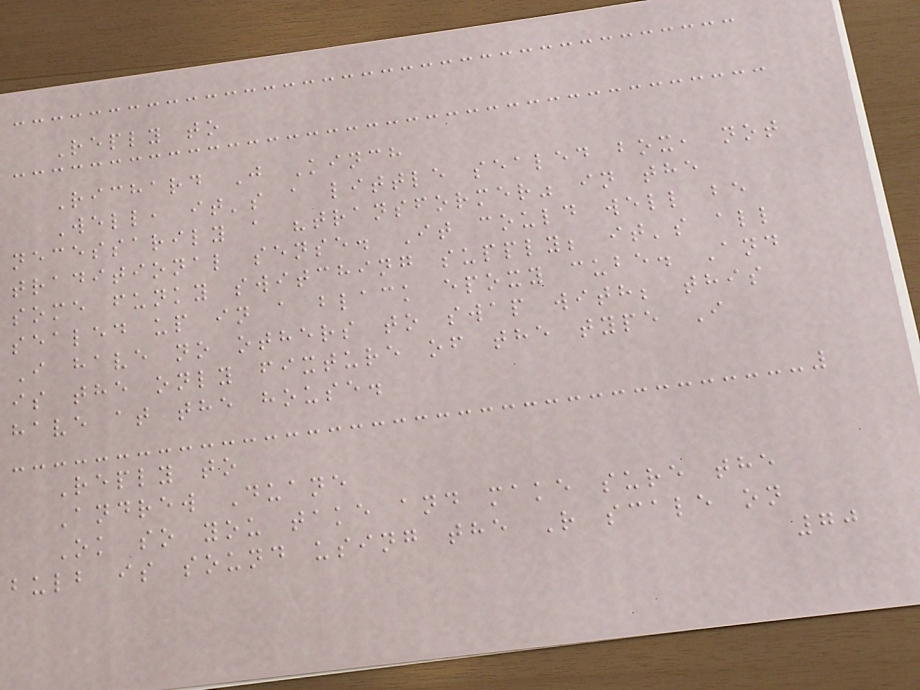Reply to
Richard J Kinch
Well, it's a little sealed box, not
necessarily a "transformer" in the
traditional sense. It could well be
some funky switching supply; it's all
sealed up in a black epoxy cube. And
I have no others to swap with; this
is the only fixture of the type I
have at the house.
Reply to
Andrew Duane
Ok so you take and make sure the
bulb is sound using the R scale on
70
